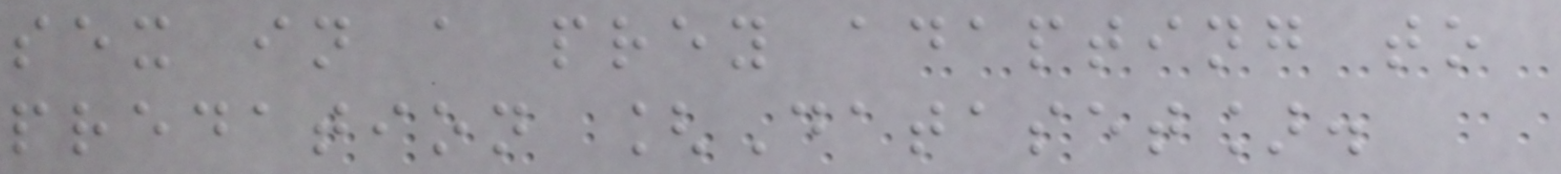sex in a prey adapting to
predation [Dataset].
